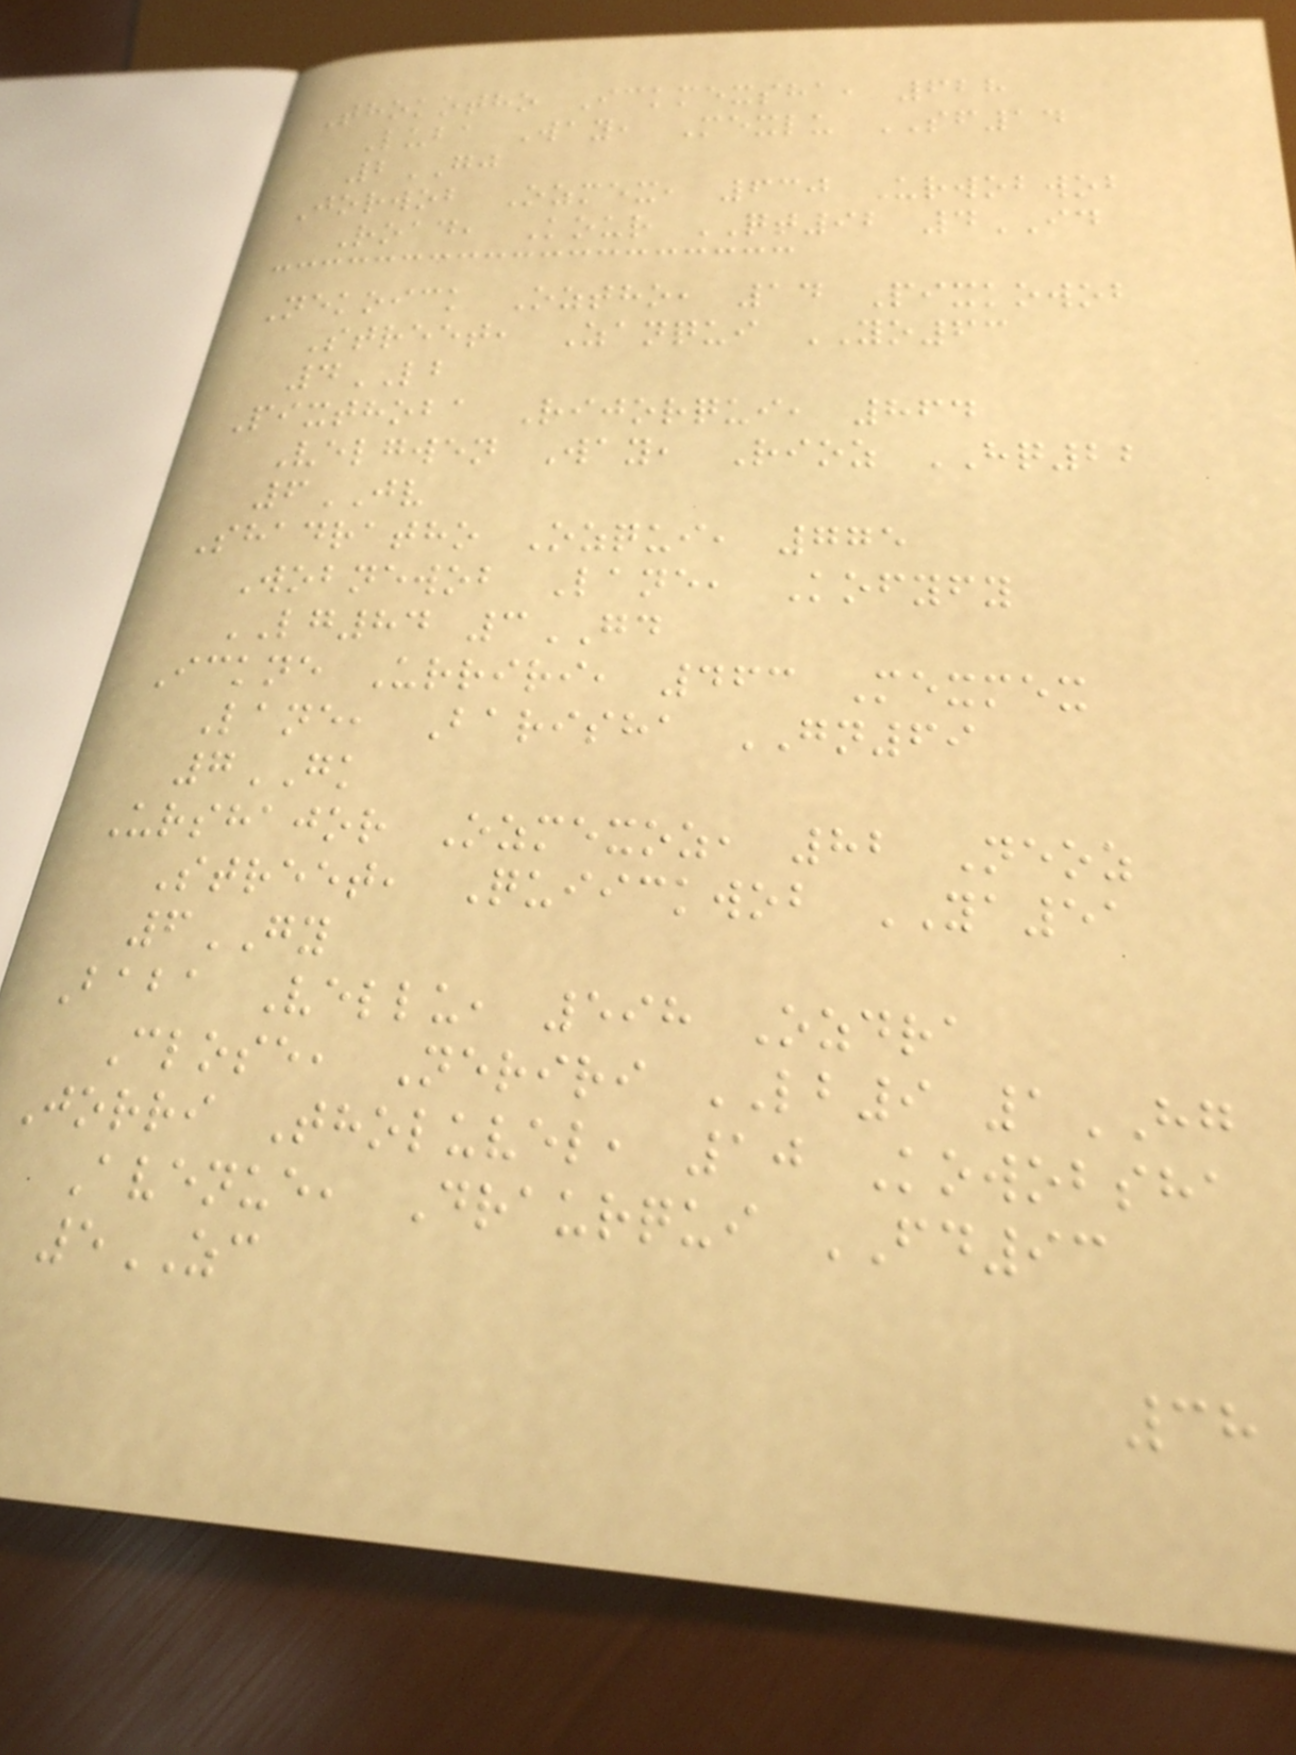Thokotho Ickmexsha, 628
Luba Way, Mexlu SF14
2GJ
Jorwob Ozmex, 630 Urwobwob
Road, Kour QT92 4ID
Nekoick Oztho, 14 Pixkowob
Street, Zanqui YO63
4LB
Pixthoba Rijorqui, 864
Velgwen Way, Rioz HQ22
6JV
Shadratho Ozqui, 775
Wobnewob Lane, Kofyfy
LG84 3GD
Ickne Urriri, 463 Mexmex
Lane, Barisha GN69
7GK
Urshajor Ozmexoz, 82 Neoz
Street, Quiickwob YA51
6GY
Baba Vellu, 598 Ozdra
Close, Neriri LB9 1HG
Jorri Tholuvel, 10 Kowobsha
Avenue, Draurqui FD93
5ZC
38
